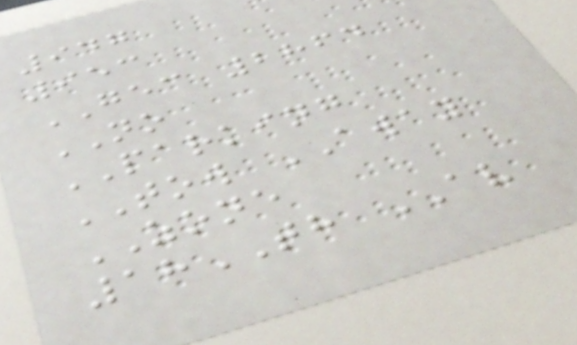947
953
GEC 2864
NO
PARKING
TOW AWAY
ZONE
18TH AV
